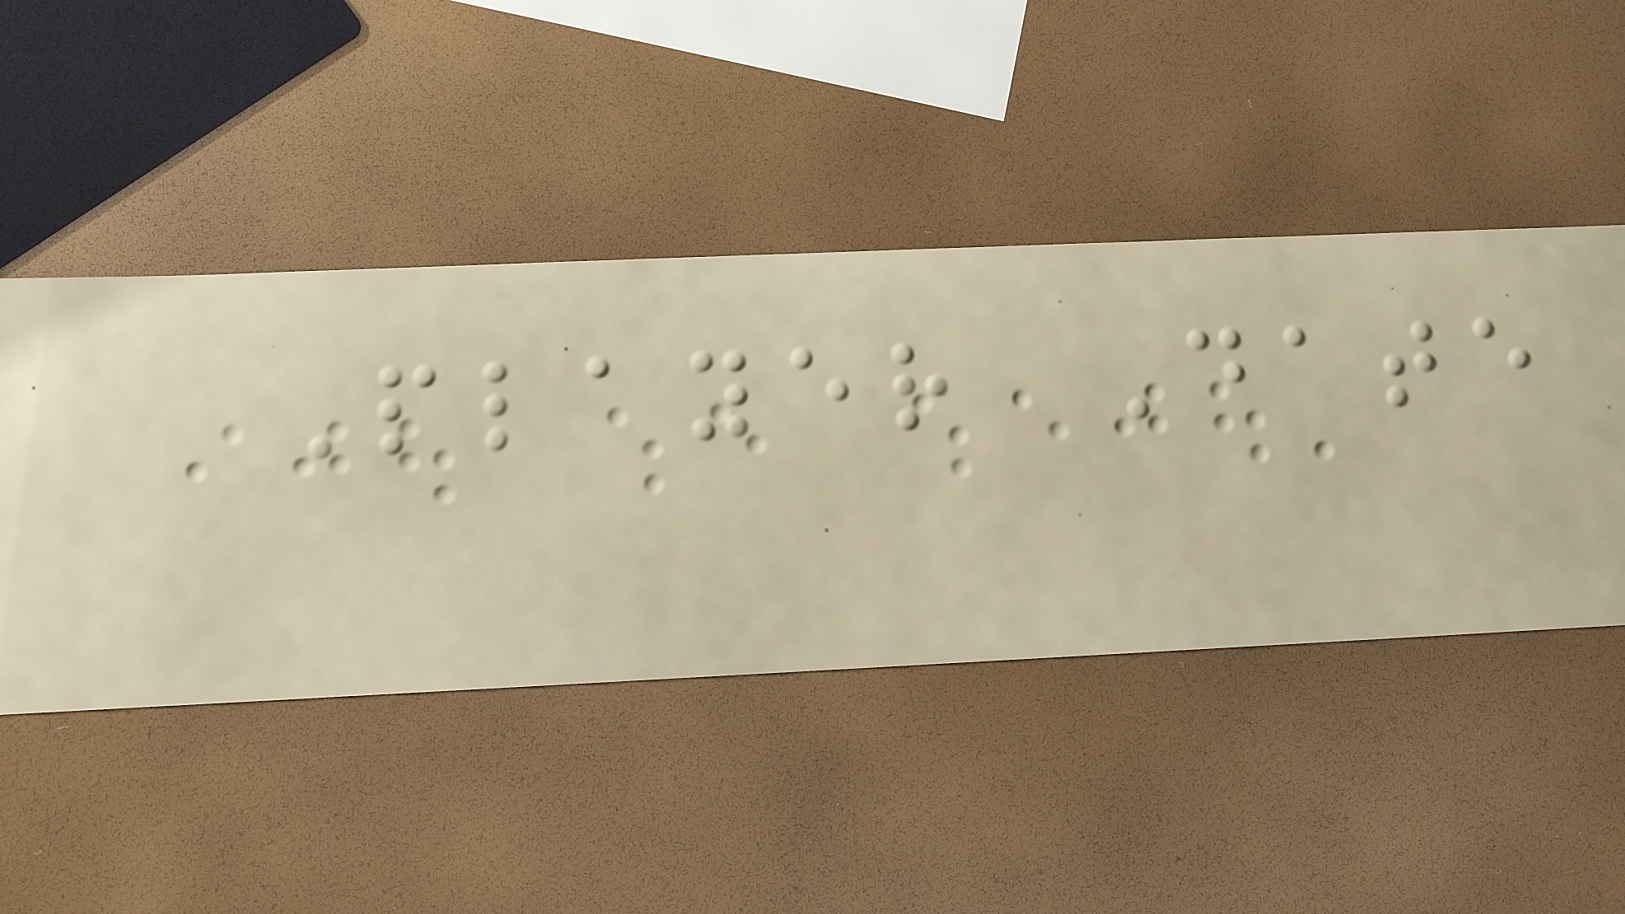Player Date
